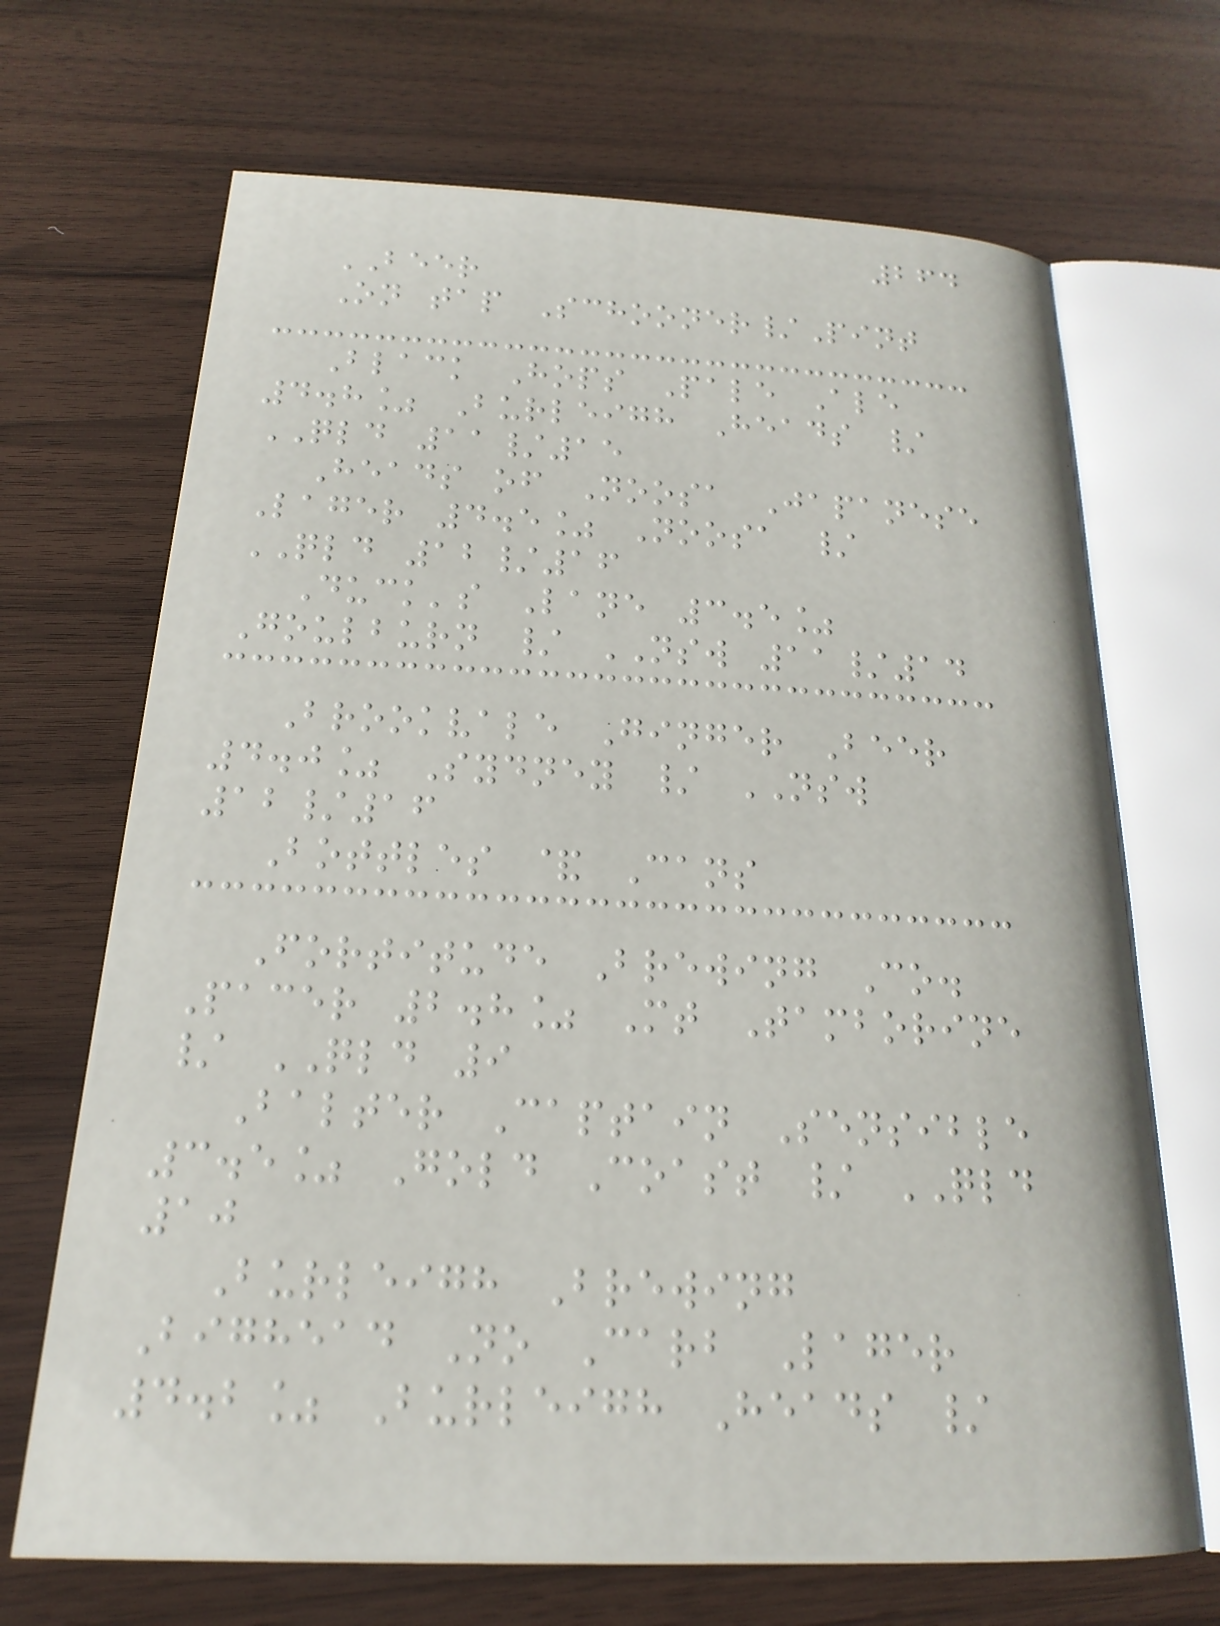264
BEER
On tap Schooner/Pint
Black Hops Pale Ale
4.8% Burleigh Heads /
QLD 11/15
Heads of Noosa Japanese
Lager 4.5% Noosa /
QLD 12/16
Duck's Lane 3.5%
Goulburn / NSW 11/14
Brookvale Ginger Beer
4.0% Sydney / NSW
12/16
Bottles & Cans
Fortitude Brewing Co.
Pacer 2.8% Mt Tamborine
/ QLD 9
Balter Captain Sensible
3.5% Gold Coast / QLD
10
Burleigh Brewing
Bighead No Carb Lager
4.2% Burleigh Heads /
